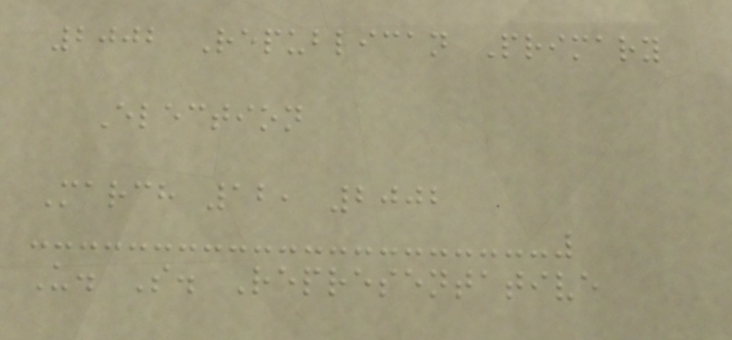2002 Republican Primary
Election
March 12, 2002
U. S. Representative
